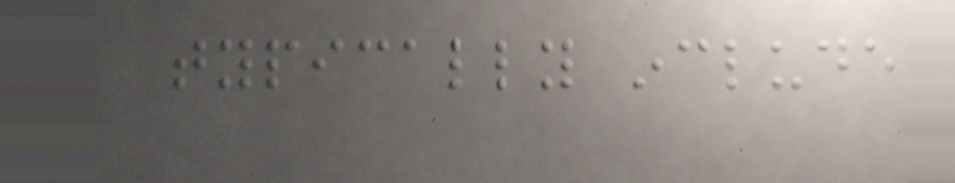typically include
